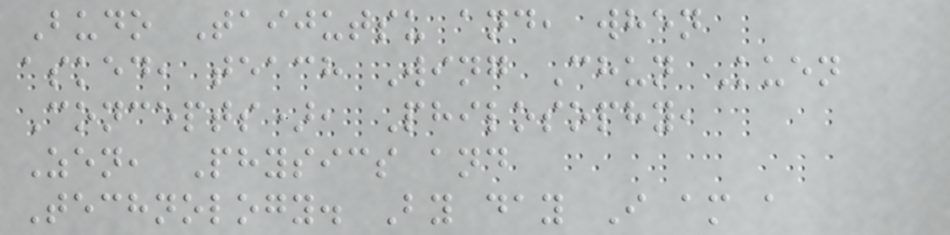Budo Taijutsu and, when
asked, teach Wing Chun Kuen
Concepts), Philosophy,
Zen, Physics and
Technology. By day I am a
